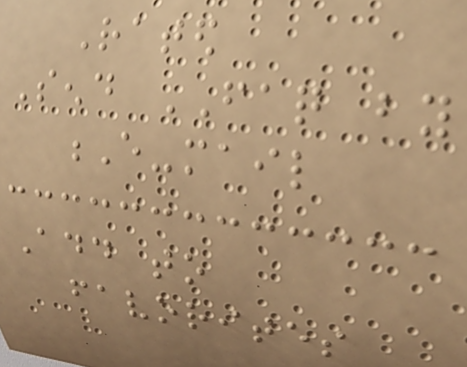Rated
Send FAQ by
E-mail
Add to
favorites
